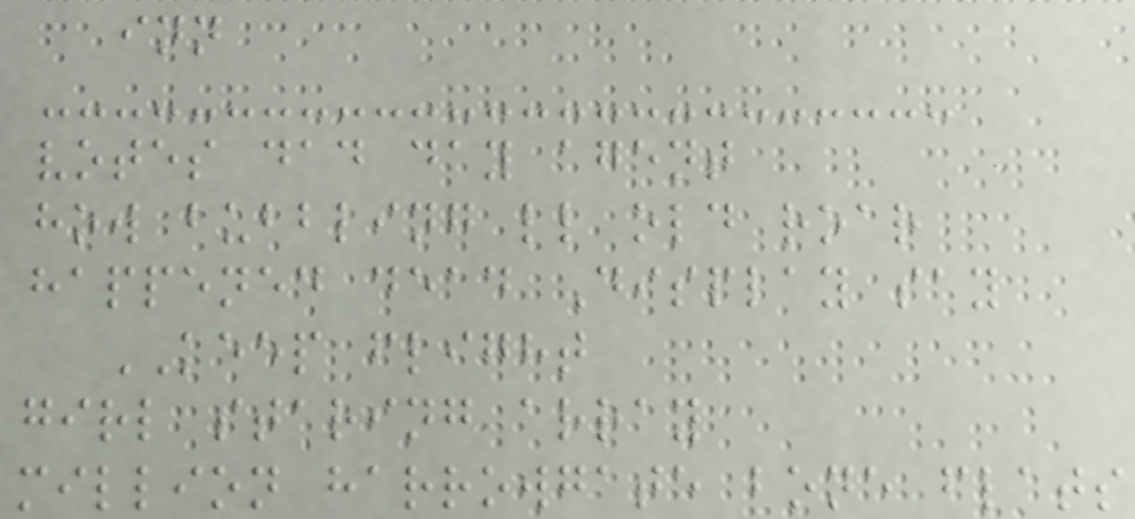inn
votes dad day agent
how bubbling ll old roar
happened dead Display say
KEEP flight
girl staring array
million harrowgate bone flats
